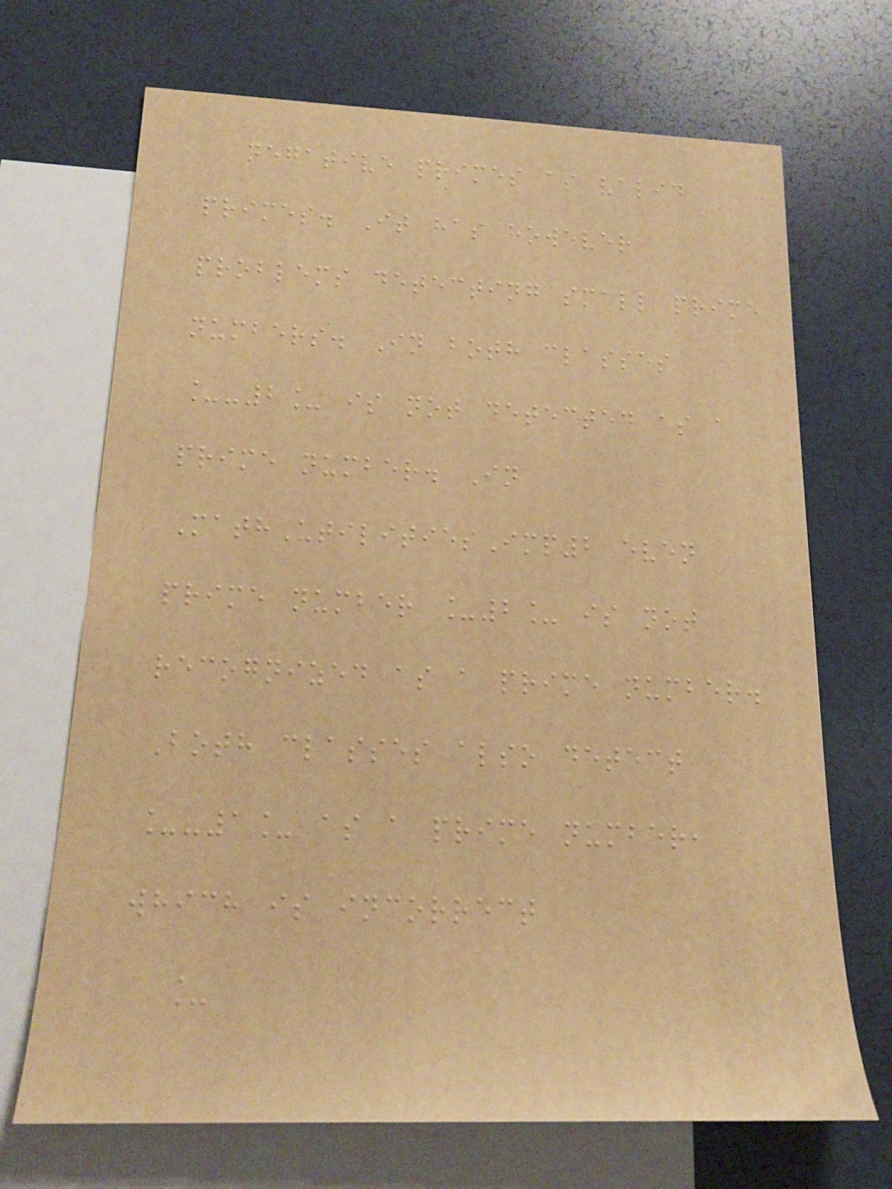negative primes as valid
primes. It has however
problems detecting small prime
numbers. In both classes
_-2_ is not detected as a
prime number. In
MathUtilitiesImp2 even
prime number _2_ is not
recognized as a prime number.
Both classes also detect
_-1_ as a prime number,
which is incorrect
_
